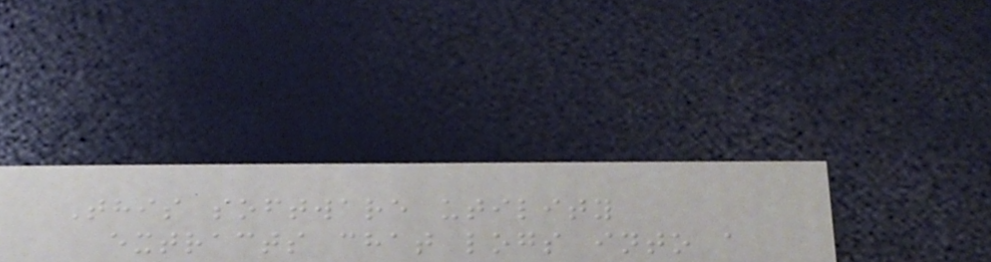This software utility
extracts chat logs into a
